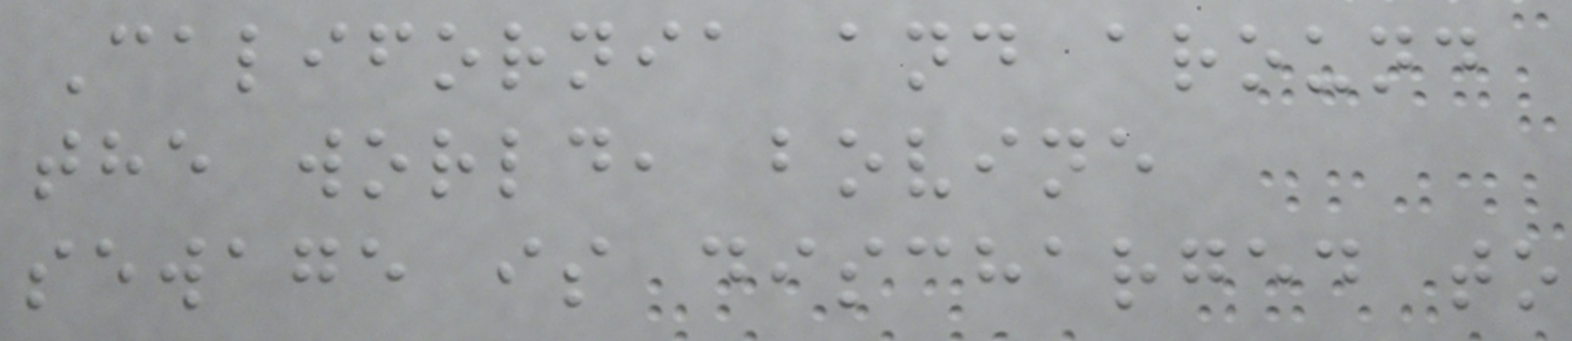California and around
the world, bovine
sewage is discharged to
